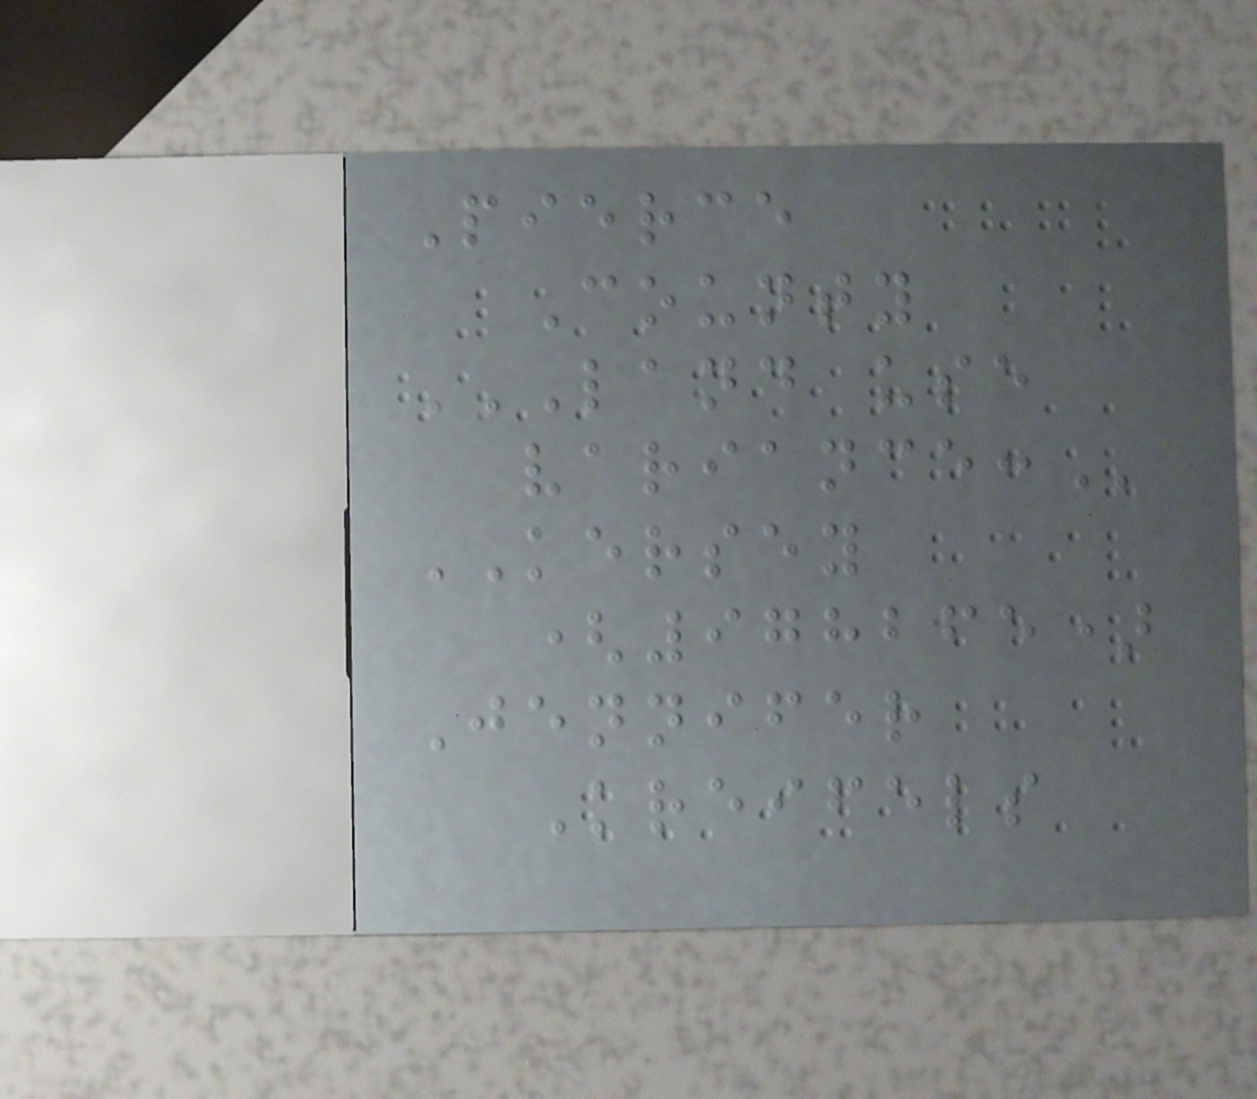Pierce
County
LAND USE
VARIANCE:
KERSEY
(978265)
Jennifer
Kreifels
